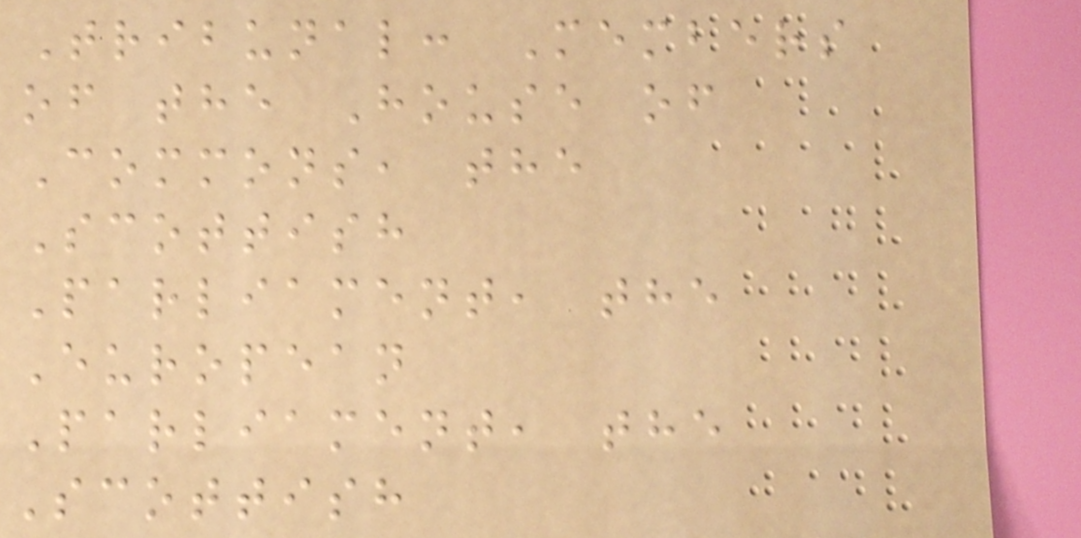Tribunal: Members
of the House of
Commons, the
Scottish
Parliament, the
European
Parliament, the
Scottish
